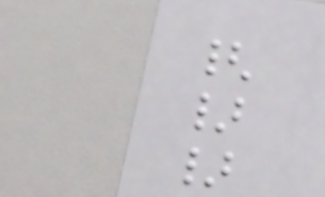{
}
}
